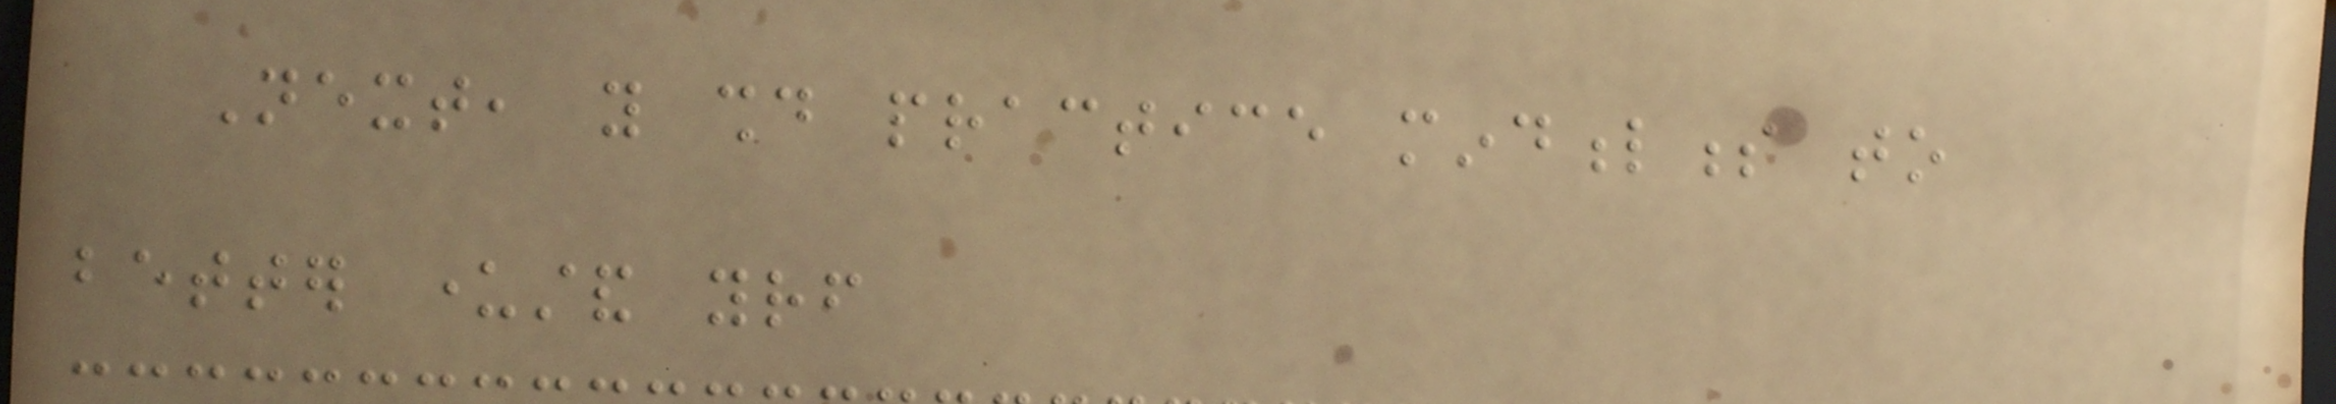Next, you should practice mindfulness to
better understand yourself
